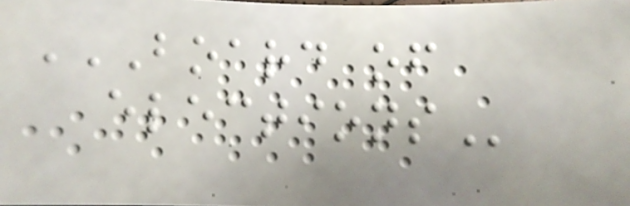BOARD OF
ELECTIONS
